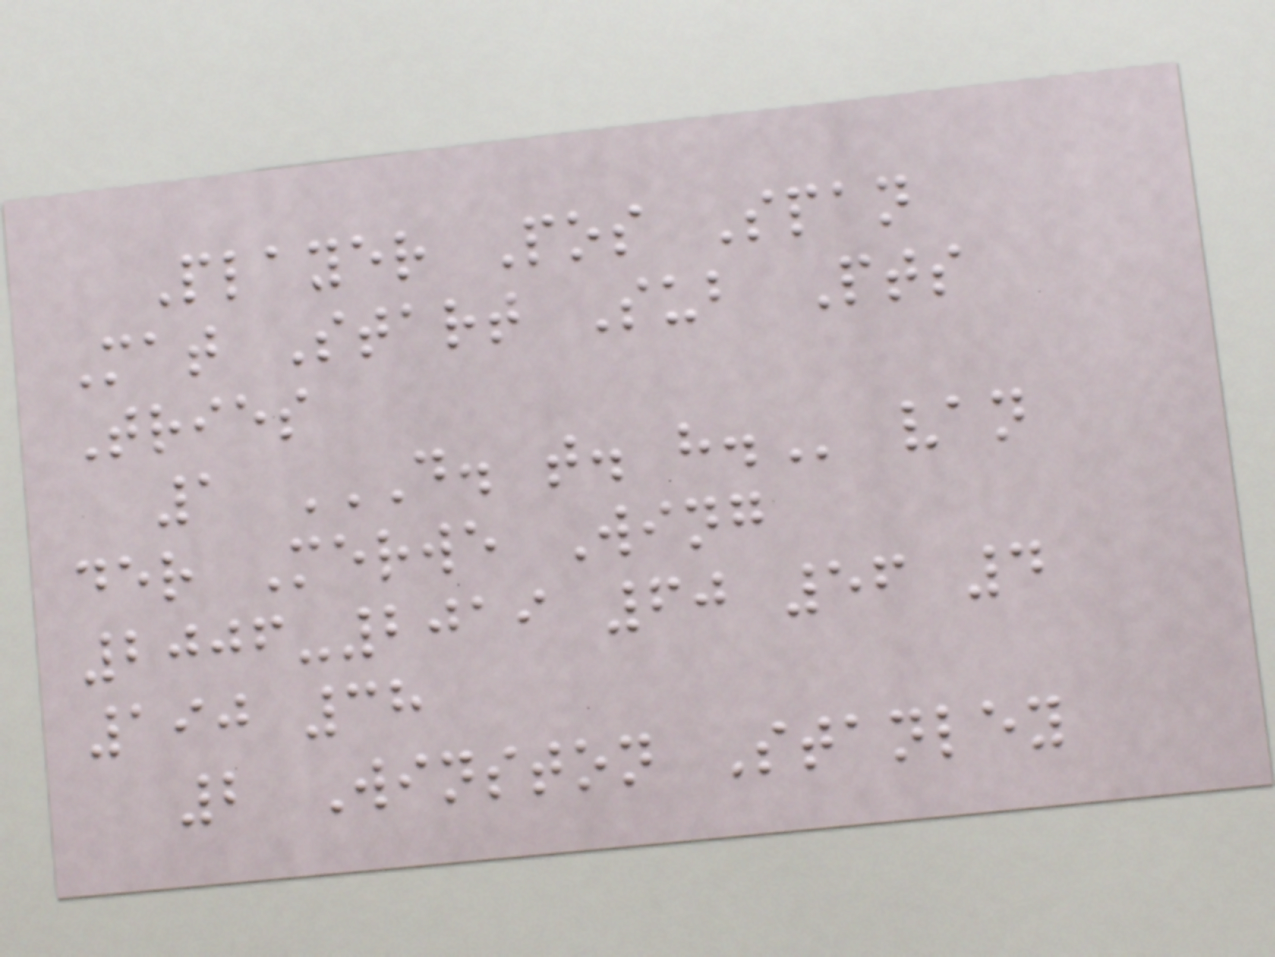Player Pos Span
Mat Start Sub Pts
Tries
1 D. T. H. van
der Merwe Wing
2006-2019 60 56 4
190 38
2 Winston Stanley
